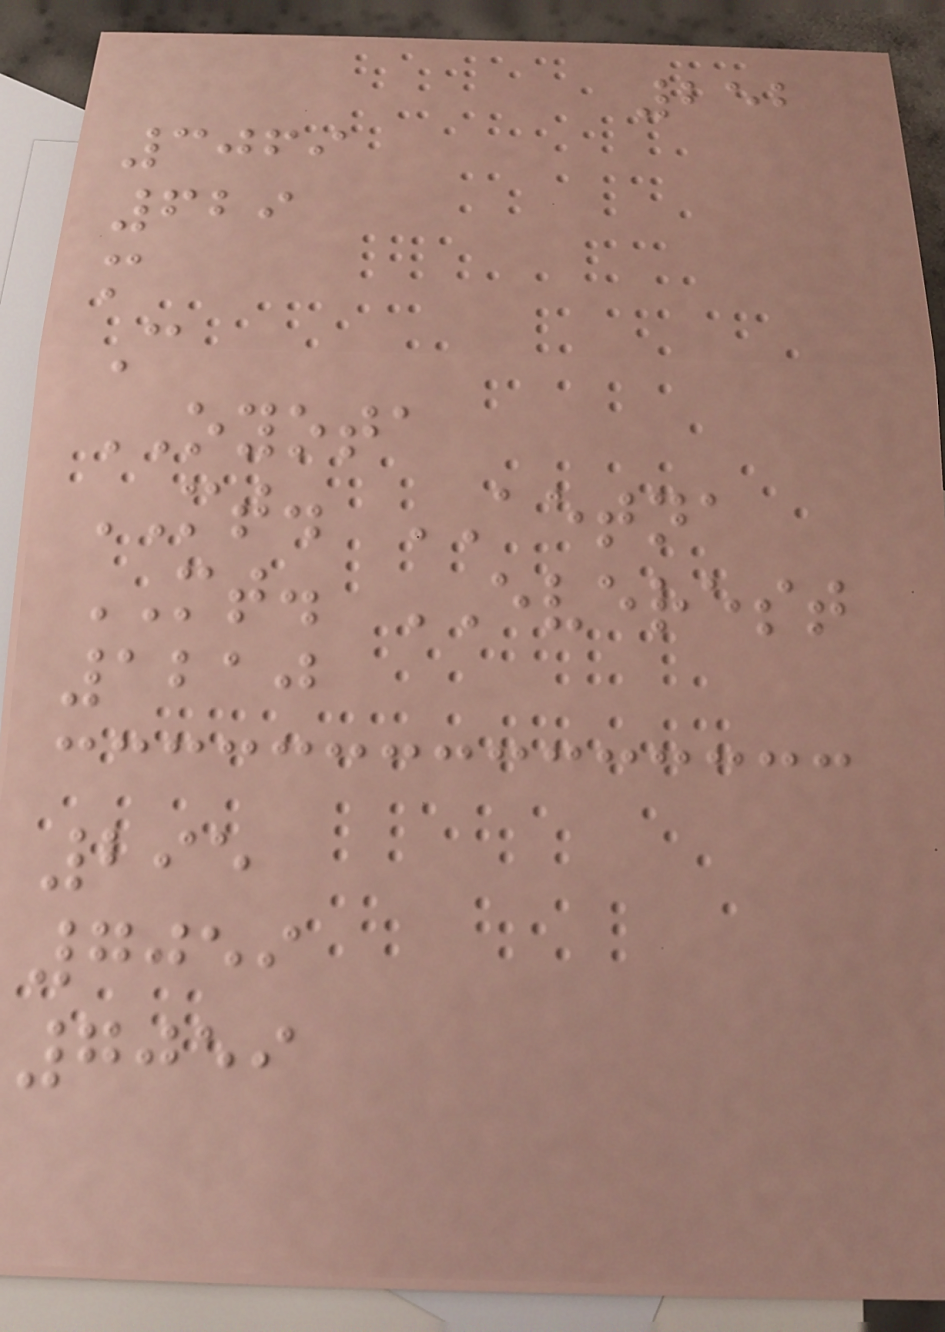252
3069
629
m
C
OYOTA
MT. AETNA
MT. EVEREST
1210
295
7059
7059
